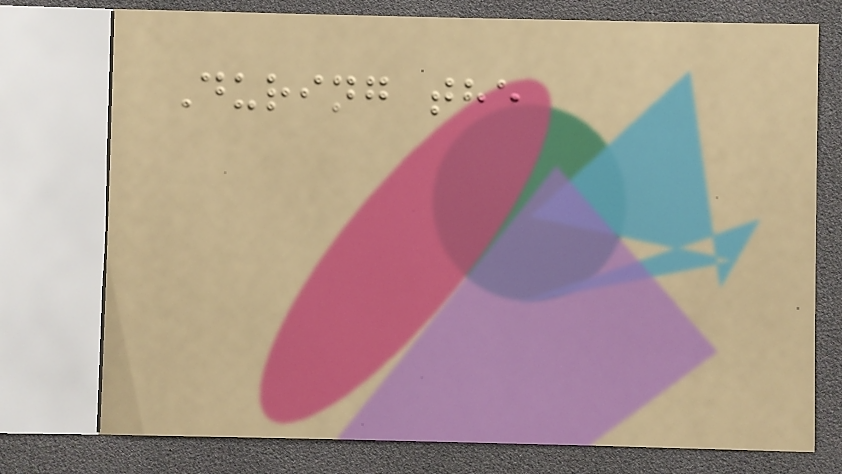During the
